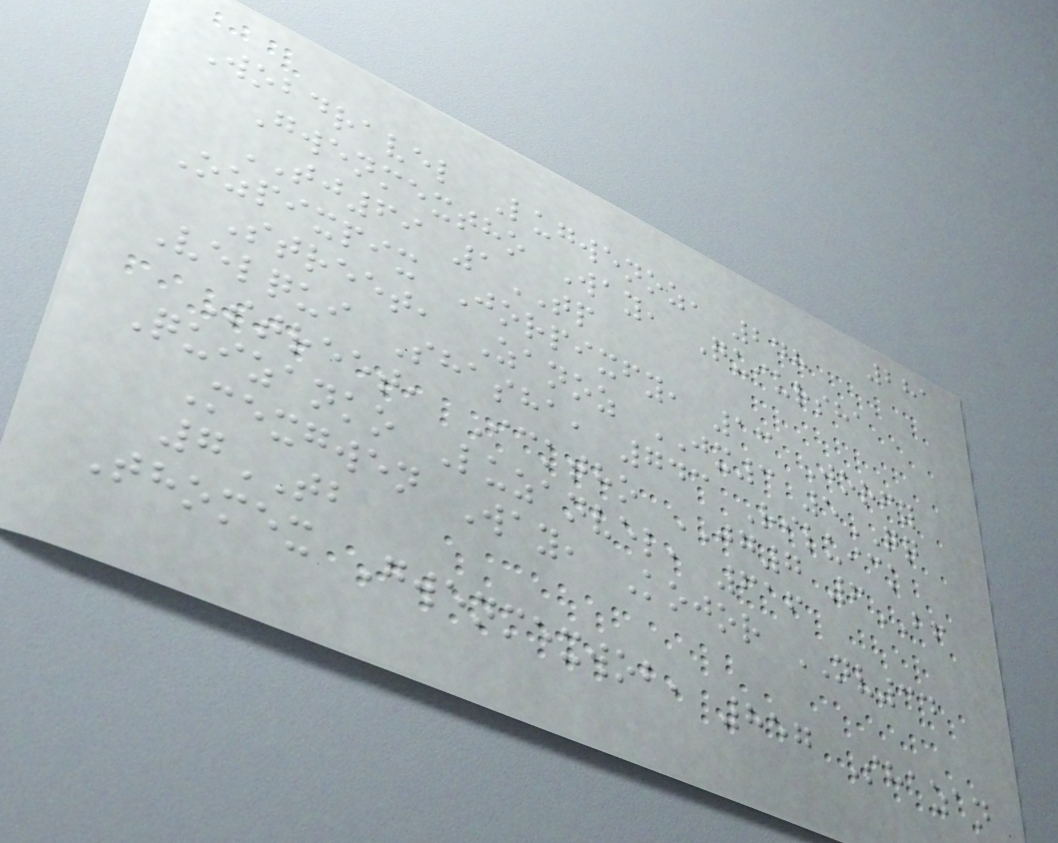281
Wobdravel Lugwenoz, 248
Gwenmextho Way, Quiursha
TJ69 1TP
Ozpixpix Jorpixfy, 13 Jorfy
Street, Zanoz JX3 5QQ
Velqui Shasha, 743 Riluick
Street, Icktho JG7 6BF
Quizanko Luzanvel, 616
Mexgwen Way, Kojor NV34
7TB
Thomex Gwenmexwob, 857 Shazan
